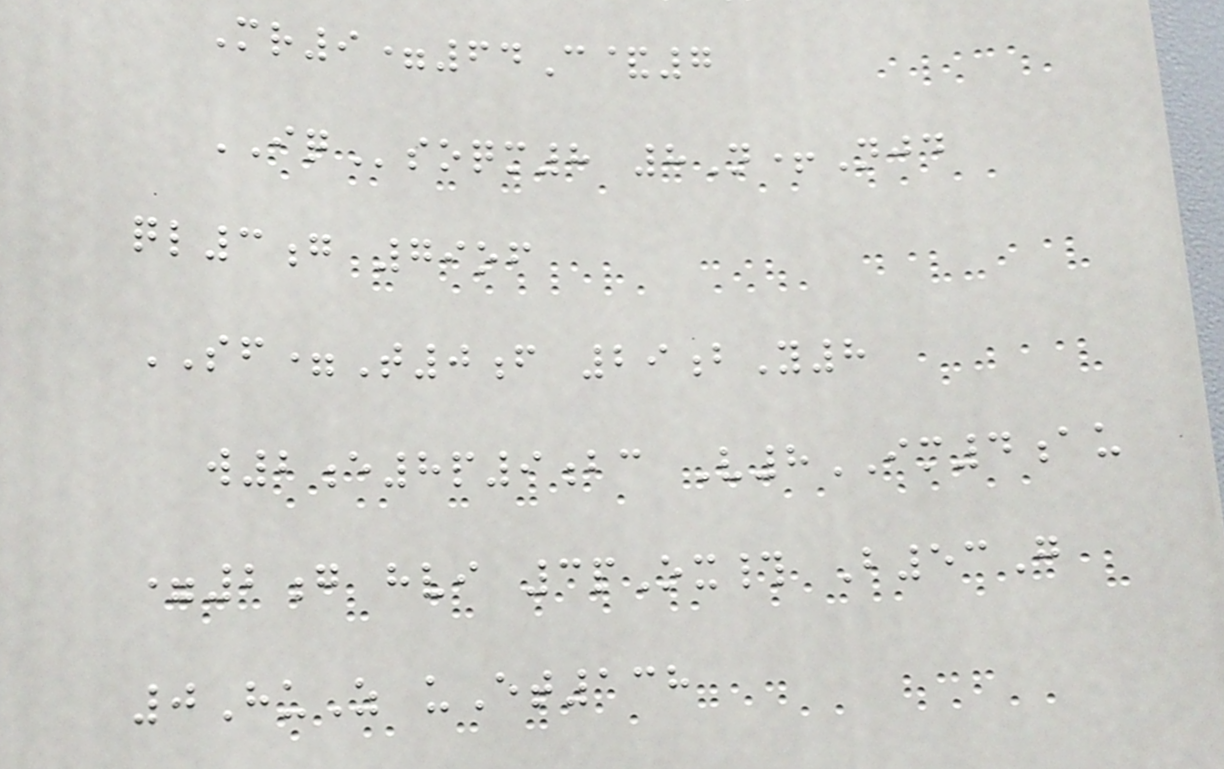Mr9=64C&7
IQsoqm8 8N+Njd
ql3g 79of
SF=T0f 29bY8
w2e8p9bc V8IM4au
=2g hvi 3pOx# B53G
0HuZ uEt138
